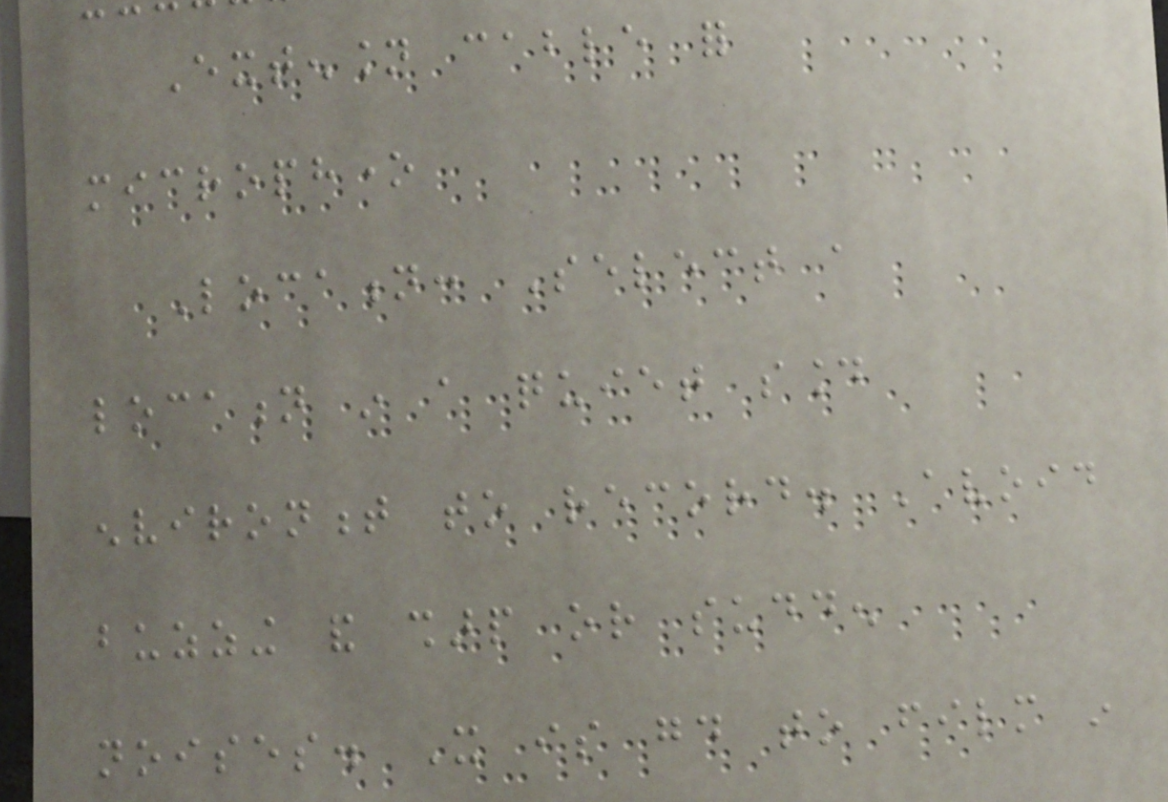Extension cable for
microphone
Location: Select a
location in a quiet sound
environment to record. Avoid
buzzing and sharp or sudden
noises. It is good to film in
